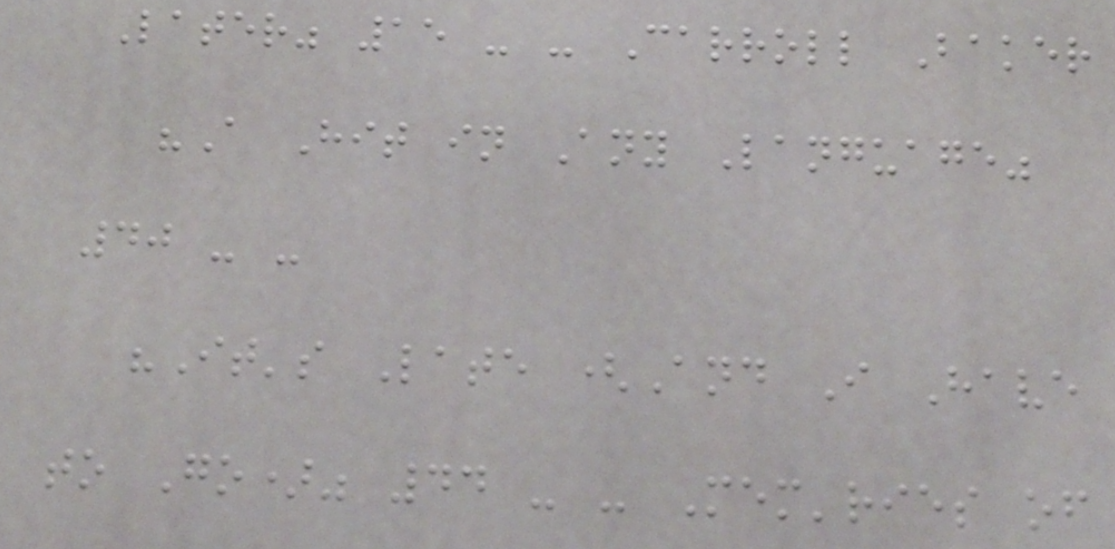Later" 15 - - Carroll Baker
"A Hit in Any Language"
40 - -
"It's Late (And I Have
to Go)" 44 - - Mem'ries of
